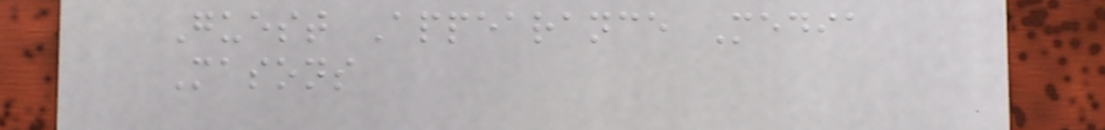Guest Appearance Media
Masons
